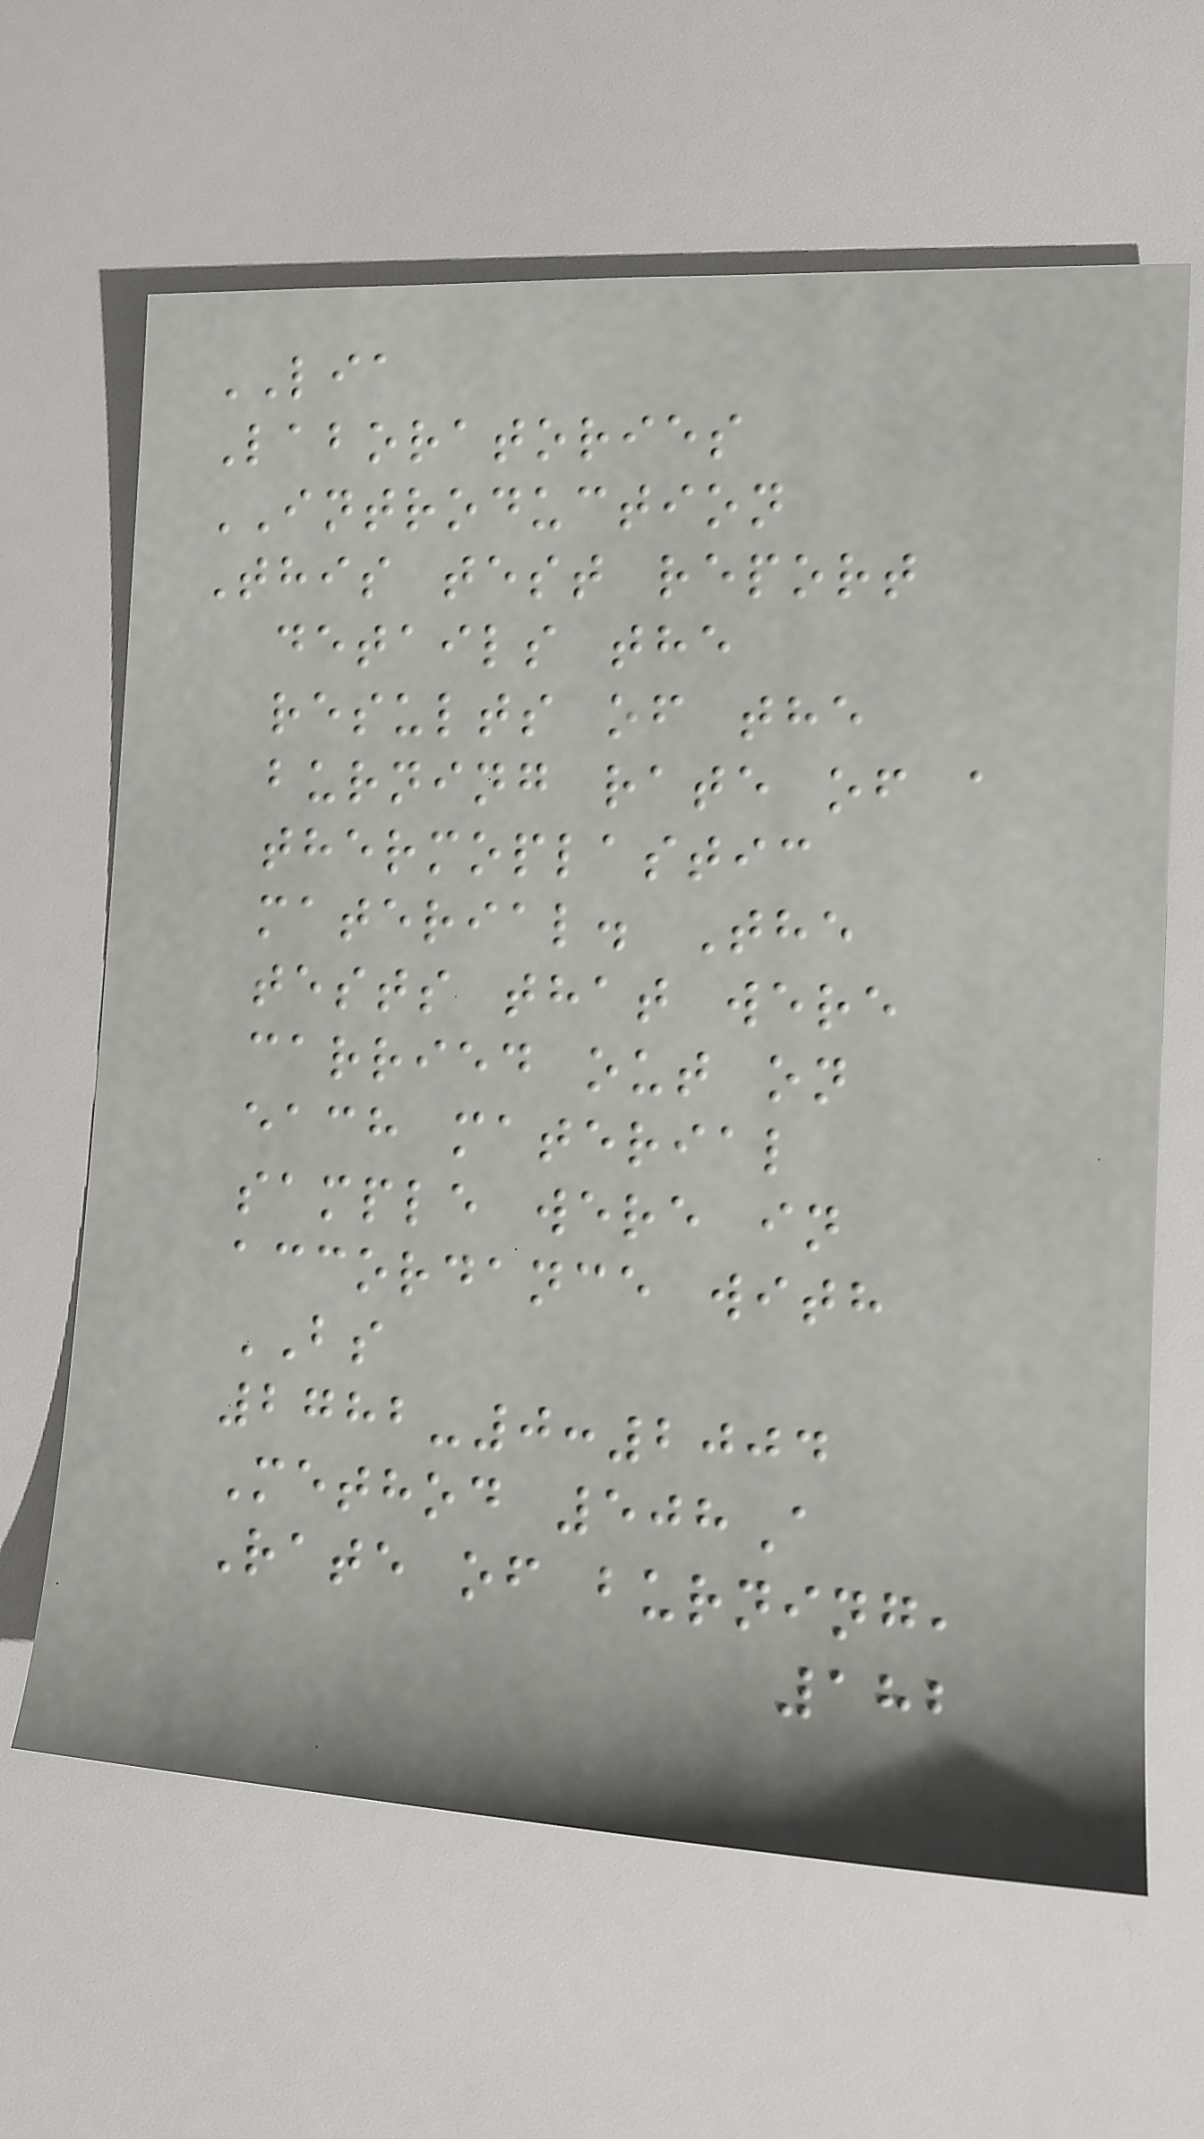LIA
Laboratories
INTRODUCTION
This test report
details the
results of the
burning rate of a
thermoplastic
material. The
tests that were
carried out on
each material
sample were in
accordance with
BS
2782-0:2004
Method 508A
Rate of burning,
182
